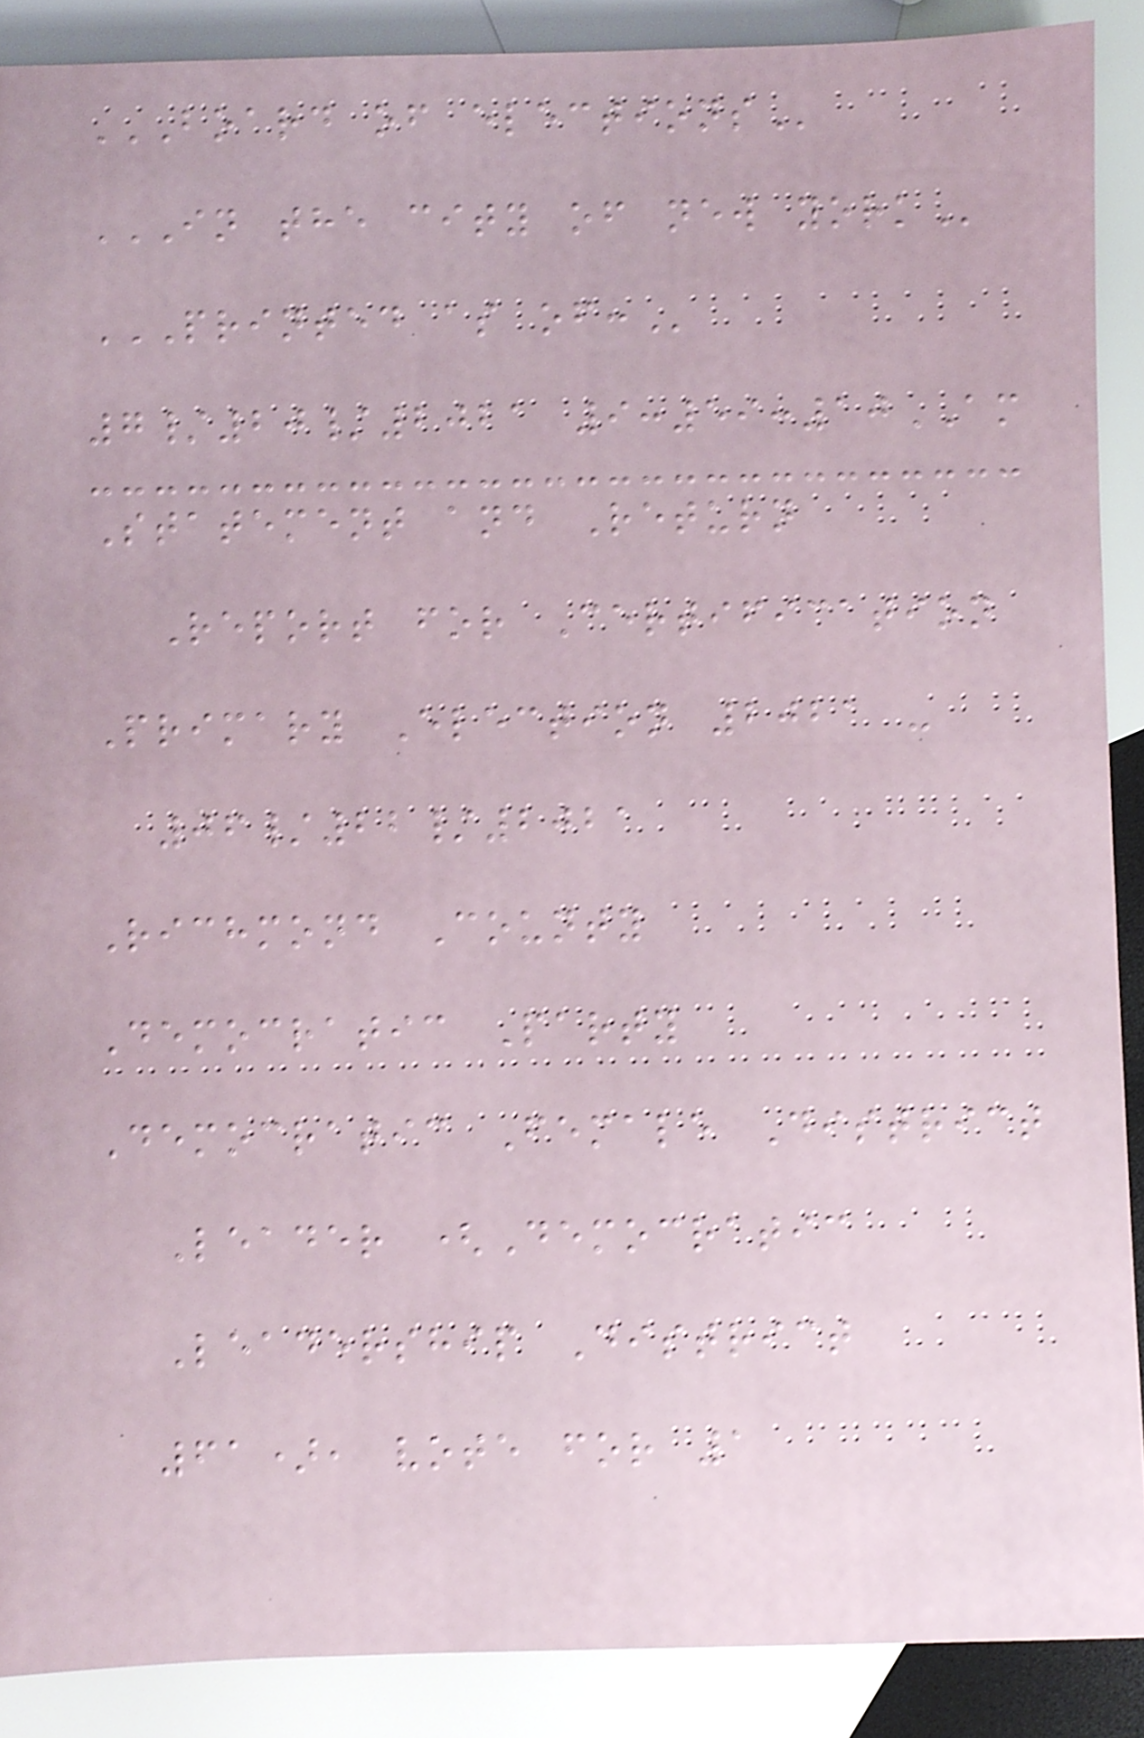BOARD OF ELECTIONS
IN THE CITY OF NEW YORK
PRINTED AS OF:
7/20/2021 9:59:10AM
Statement and Return
Report for Certification
Primary Election 2021 -
06/22/2021
Richmond County
Democratic Party
Democratic Female District
Leader (Democratic
Leadership District
61), vote for 1
